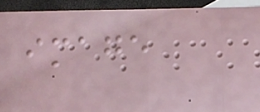image
